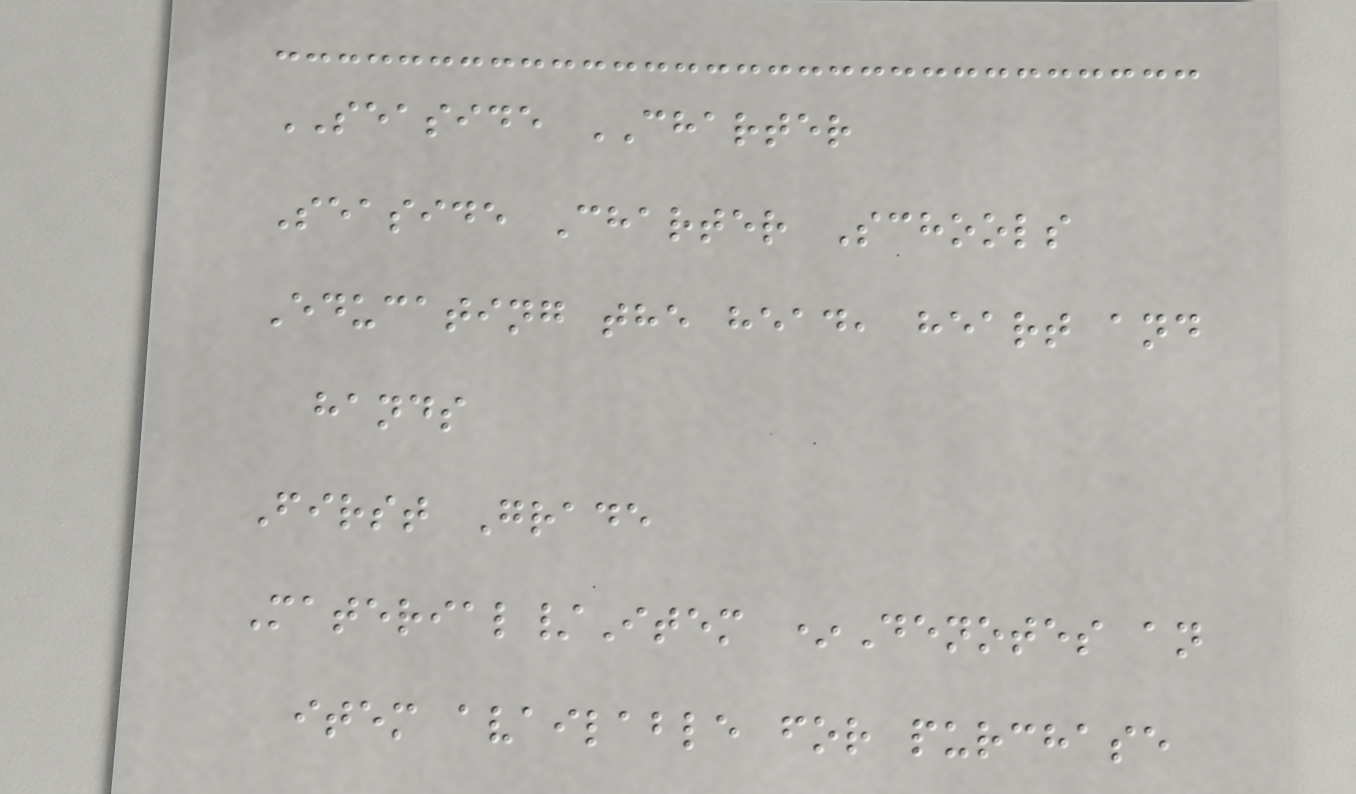SEASIDE CHARTER
Seaside Charter Schools
Educating the head, heart and
hands
First Grade
Material/Item *Denotes an
item available for purchase
